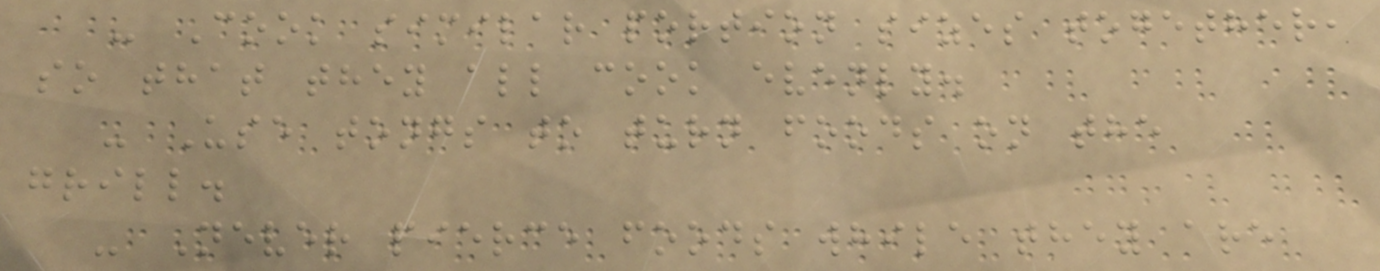- Cook similar portion sizes together,
so that they all cook evenly.
- Use tongs to turn foods on the
grill.
- Never pierce foods while they are
